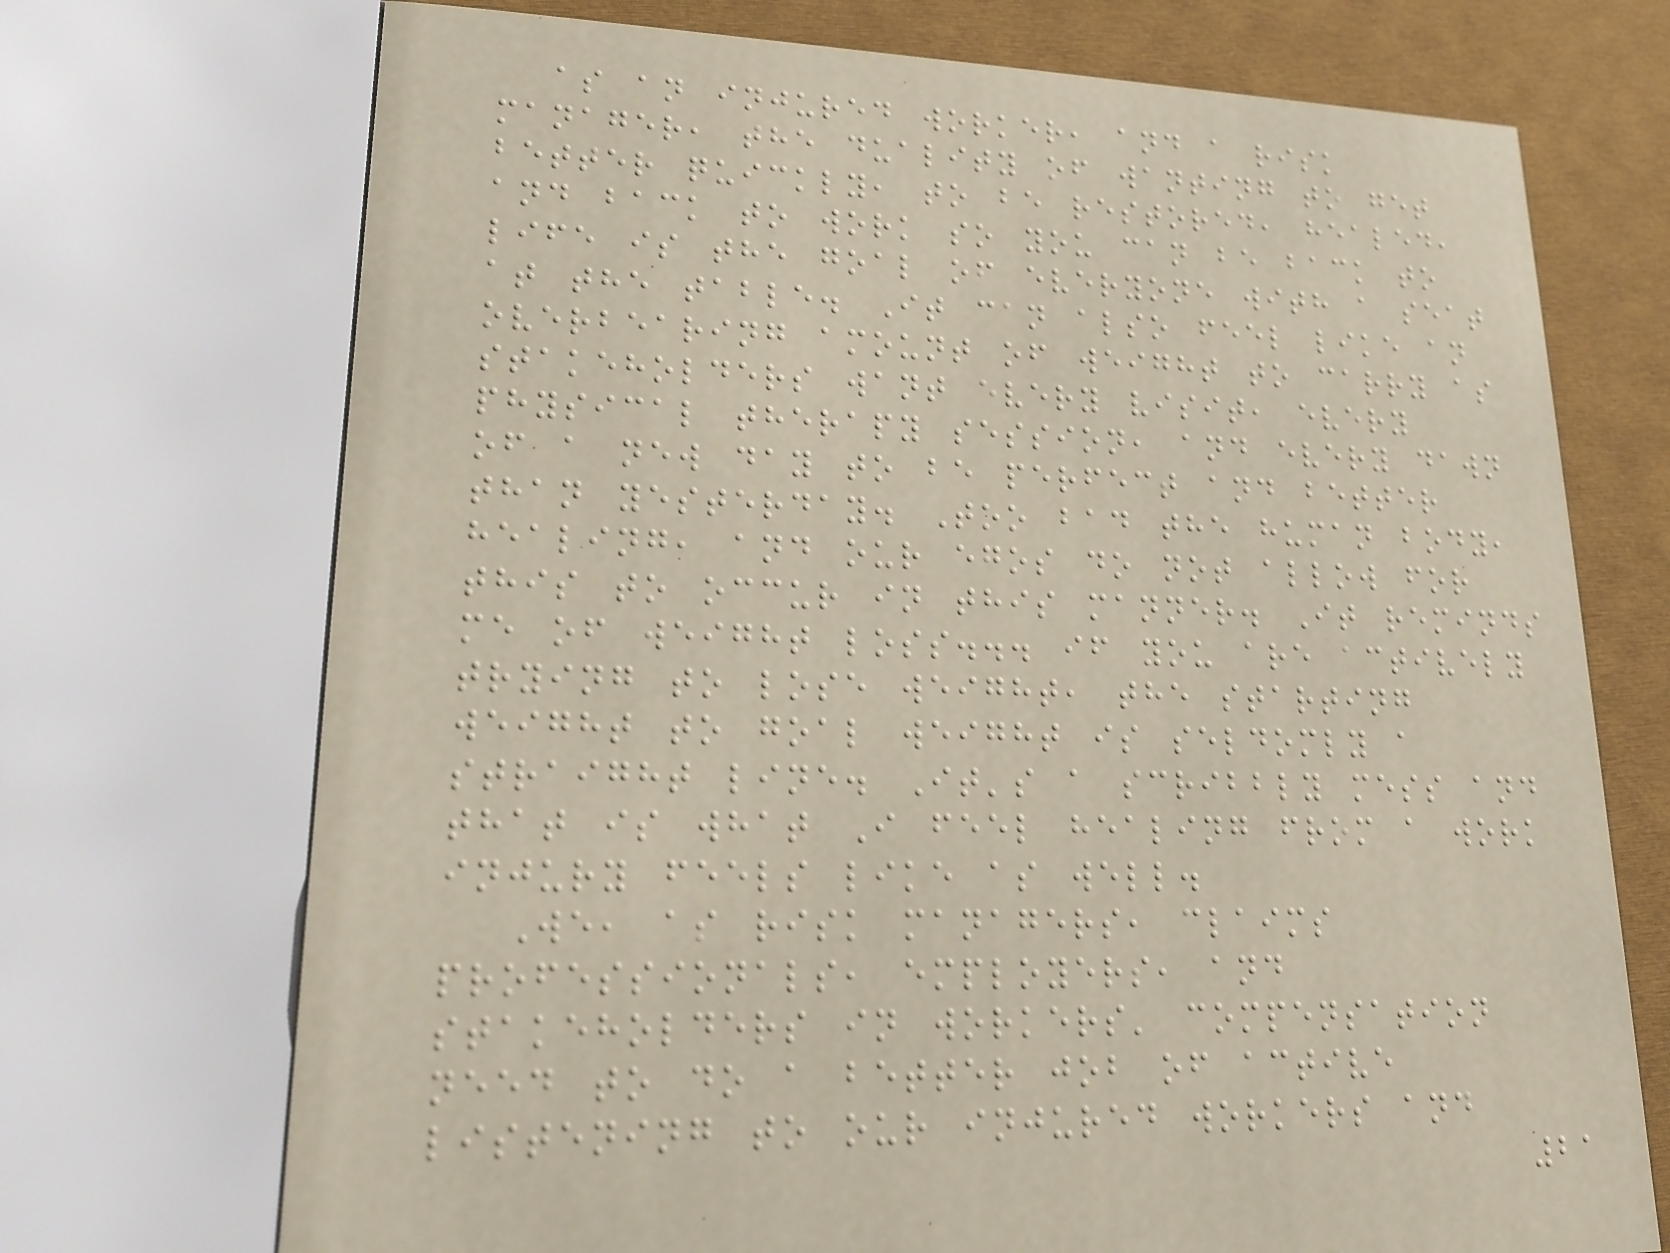as an injured worker, and a risk
manager, the duality of wanting to get
better quickly, to be restored, healed,
and back to work so you can be back to
life is the goal of everyone with a seat
at the table. It can also feel like an
overbearing amount of weight to carry as
stakeholders want every visit, every
physical therapy session, and every dawn
of a new day to be perfect and better
than yesterday. Too bad the human body,
healing, and our egos do not allow for
this to occur in this manner. It reminds
me of weight loss... if you are actively
trying to lose weight, the starting
weight to goal weight is seldomly a
straight line. It's a scribbly mess and
that is what I feel healing from a work
injury feels like as well.
We, as risk managers, claims
professionals, employers, and
stakeholders in workers' compensation
need to do a better job of active
listening to our injured workers and
21
